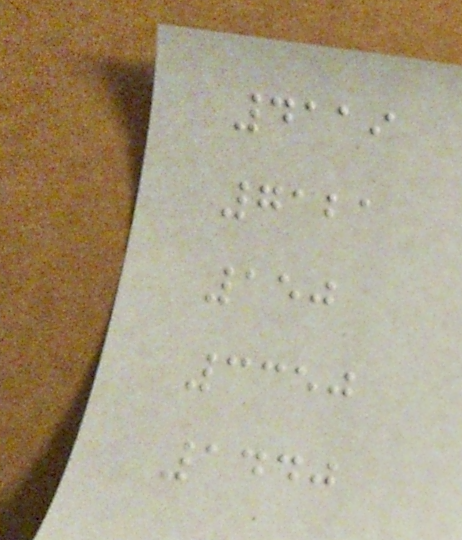4119
7121
150
3350
1440
